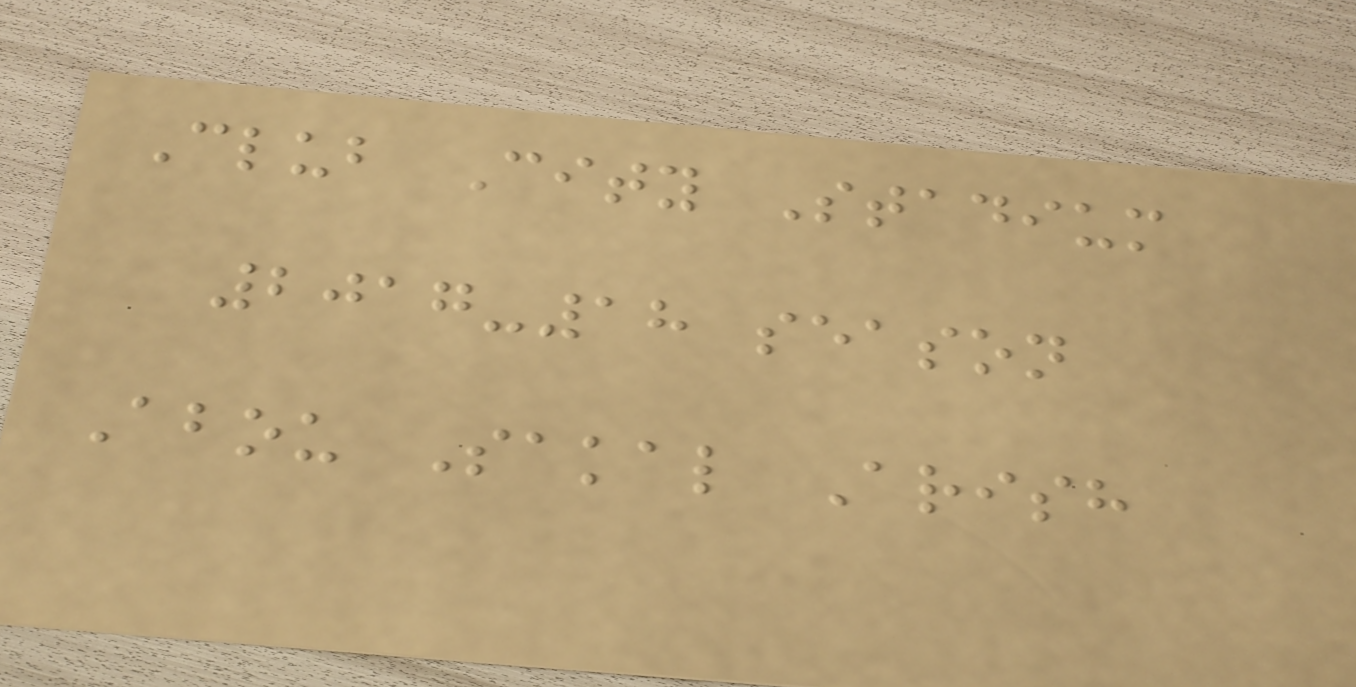Club City Stadium
2017-18 season
Abou Sakal Arish
